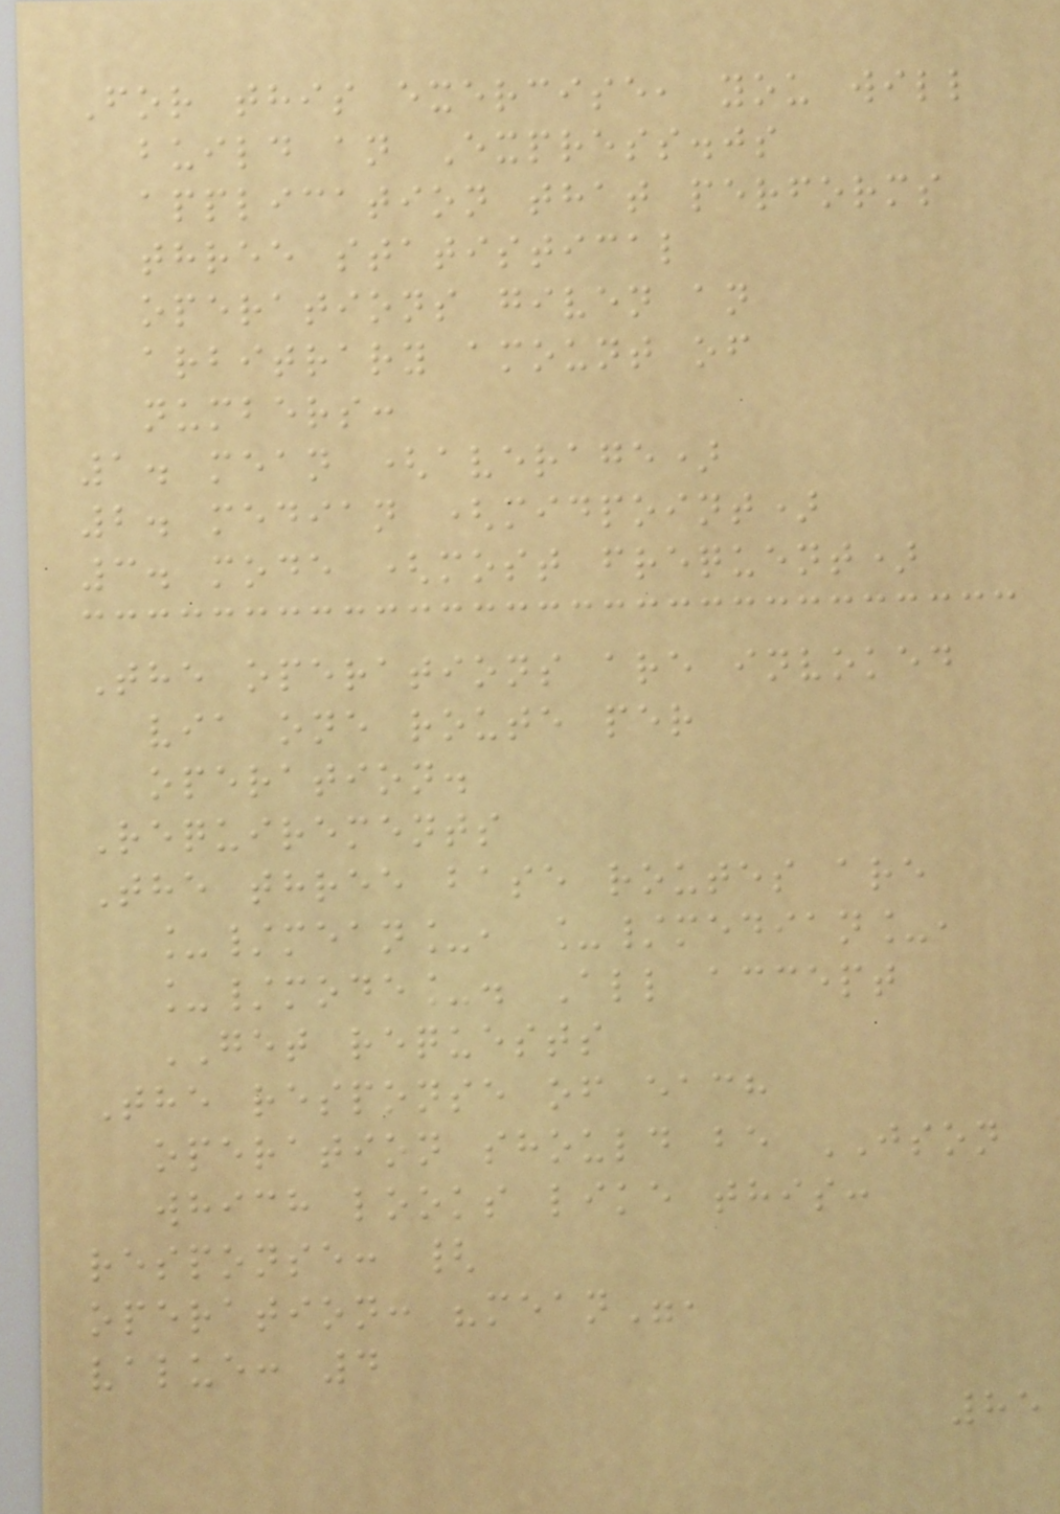For this exercise, you will
build an Express.js
application that performs
three statistical
operations given an
arbitrary amount of
numbers:
1. mean (average)
2. median (midpoint)
3. mode (most frequent)
The operations are invoked
via one route per
operation.
Requirements
The three base routes are
_/mean_, _/median_,
_/mode_. All accept
GET requests
The response of each
operation should be JSON
which looks like this:
response: {
operation: "mean",
value: 4
85
